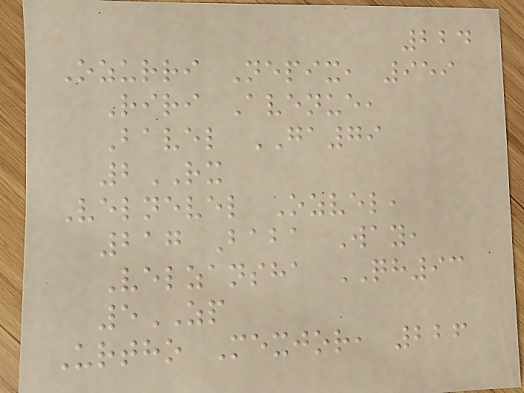224
Ozurri Nepix, 959
Riri Avenue,
Bavel GA79
2RX
Velnevel Ozvel,
217 Baba Way,
Velzansha QH93
5ZP
Urtho Mexjor, 226
